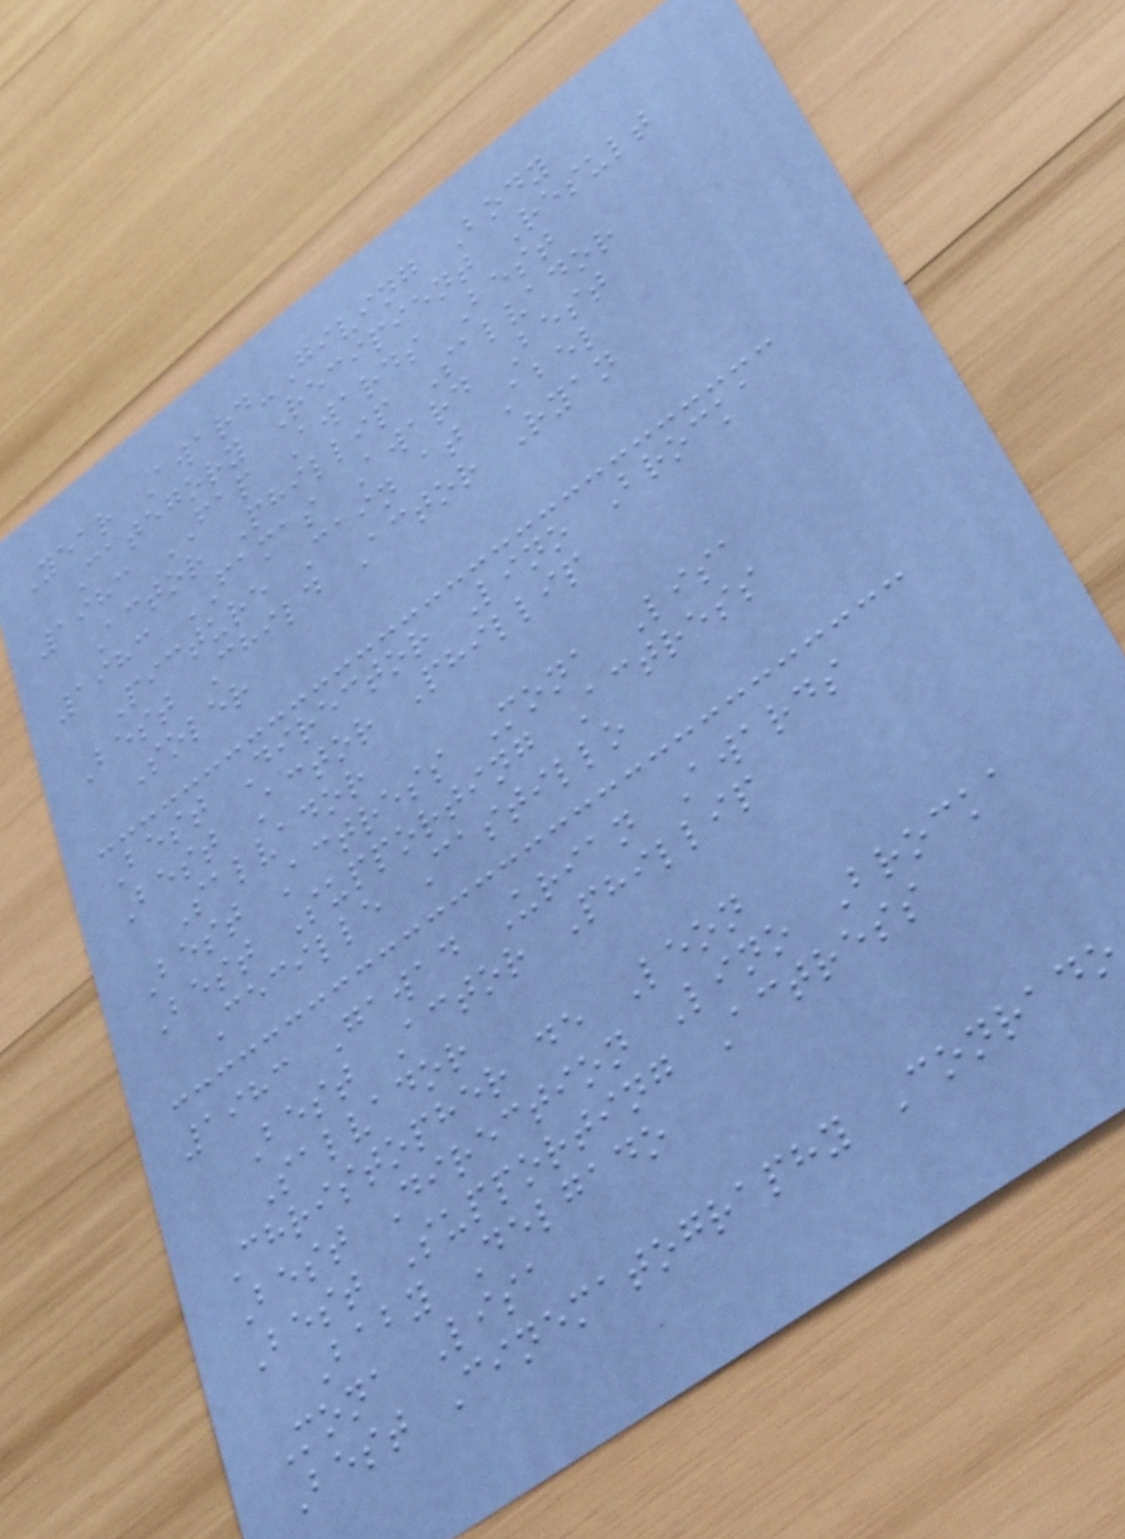Year Award-Giving Body
Category Recipient Result
1983 FAP Awards Best
Actor Phillip Salvador
1983 FAMAS Award Best
Picture Cain at Abel
Best Child Actor Ryan
Soler
Best Director Lino Brocka
Best Actor Phillip
Salvador
Best Actress Mona Lisa
Best Supporting Actress
Cecille Castillo
1983 Gawad Urian Awards
Best Actor Phillip
Salvador
Christopher de Leon
Best Direction Lino Brocka
Best Supporting Actress
Baby Delgado
Mona Lisa
Best Cinematography Conrado
